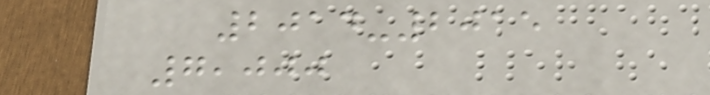2014-2015
7,000
